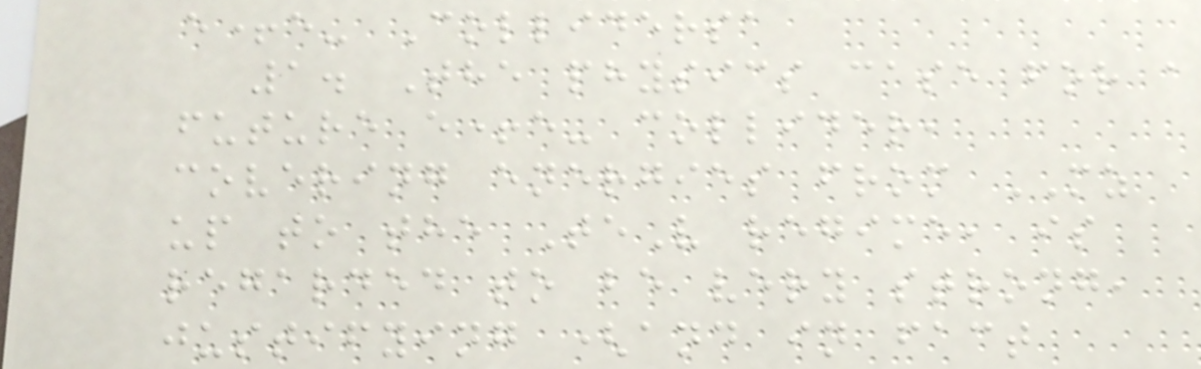e+e- Collidersa
1. The physics case for a
future e+e- collider,
covering energies from MZ
up to the TeV regime, is
regarded to be very strong,
justifying (and in fact
